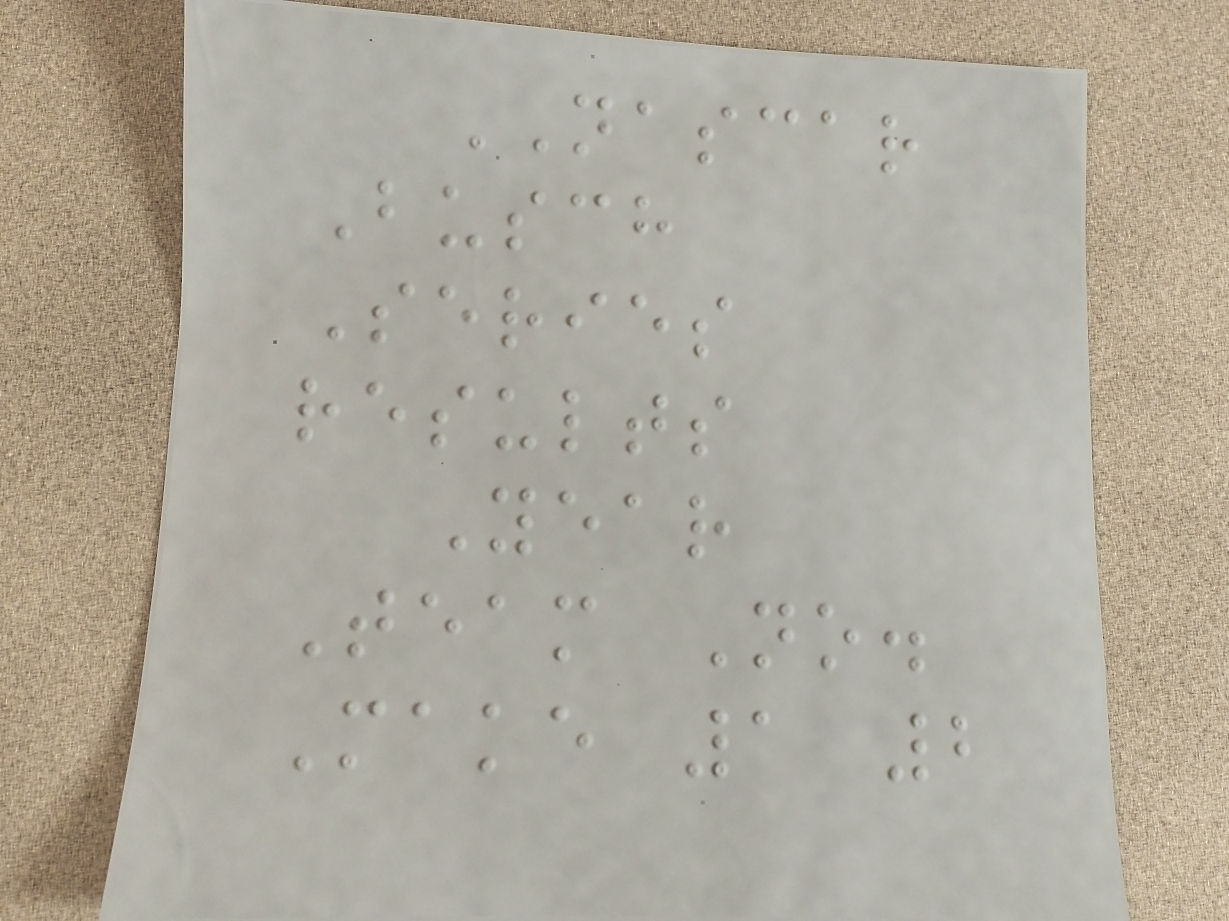NASCAR
Busch
Series
results
Year
Team No.
Make 1 2
